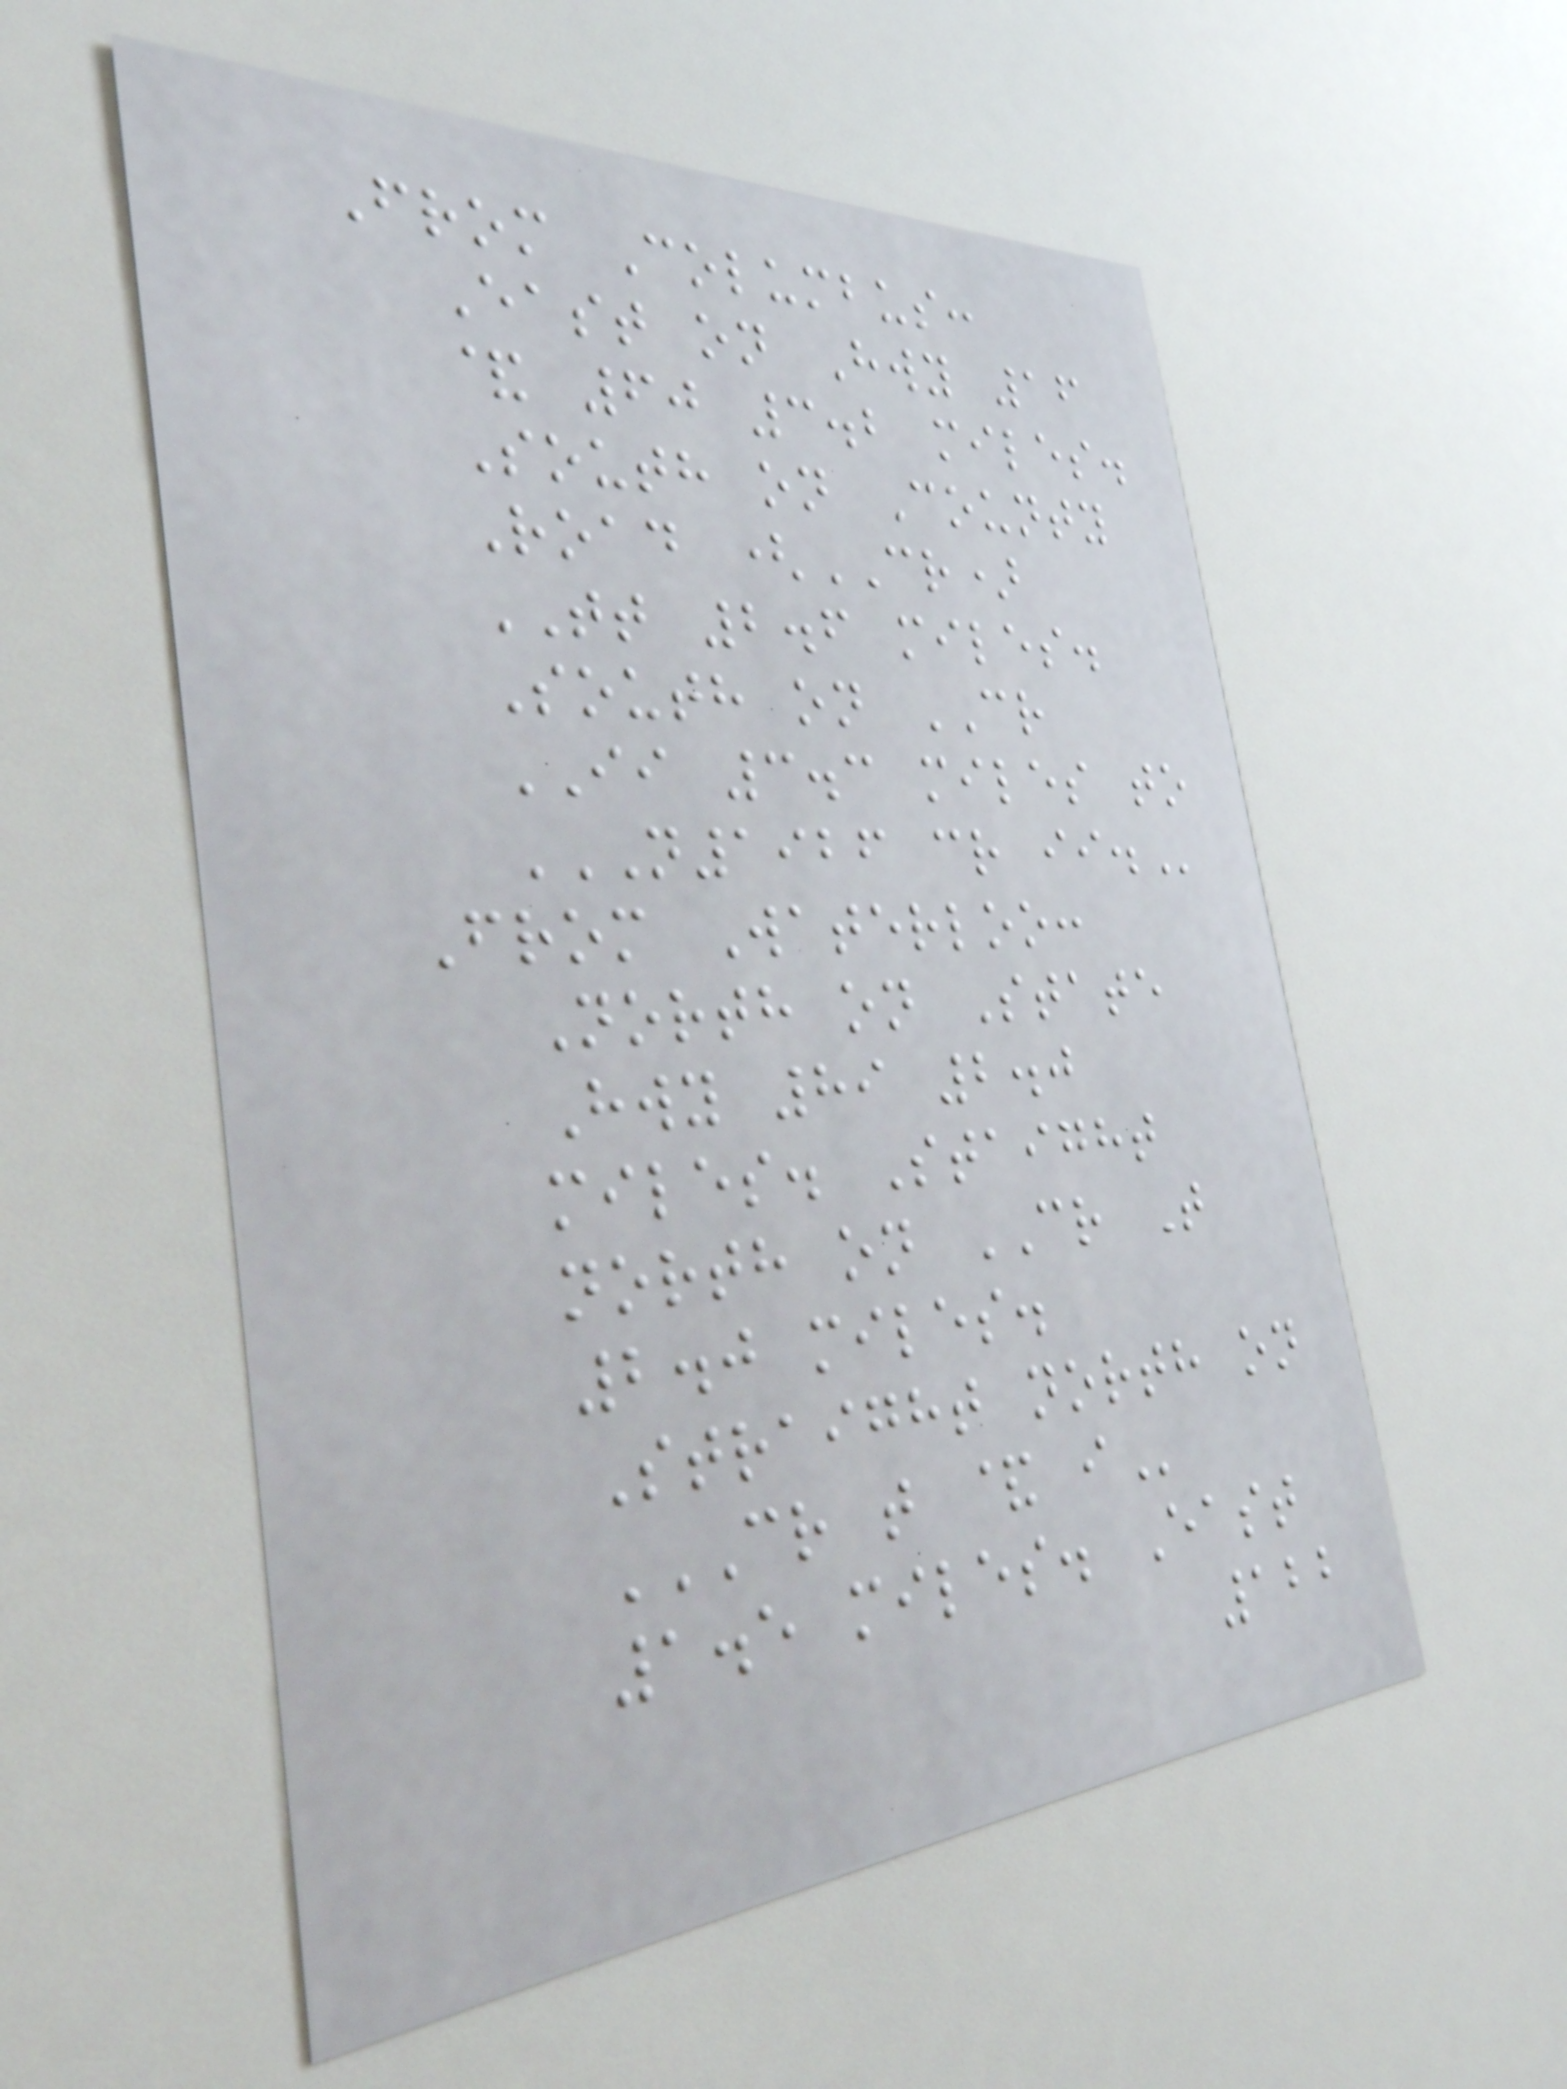From Columbus:
East on Hwy 16
& 60 3.2 miles.
South on County
Road (CR)
TT 2.6 miles.
South on CR
II 3.3 miles to
N1926 CR II.
From Waterloo:
North on State
Hwy 89 2.0
miles. Staight
north on CR T
2.0 miles.
Straight north on
CR T & I
1.5 miles. East
122
